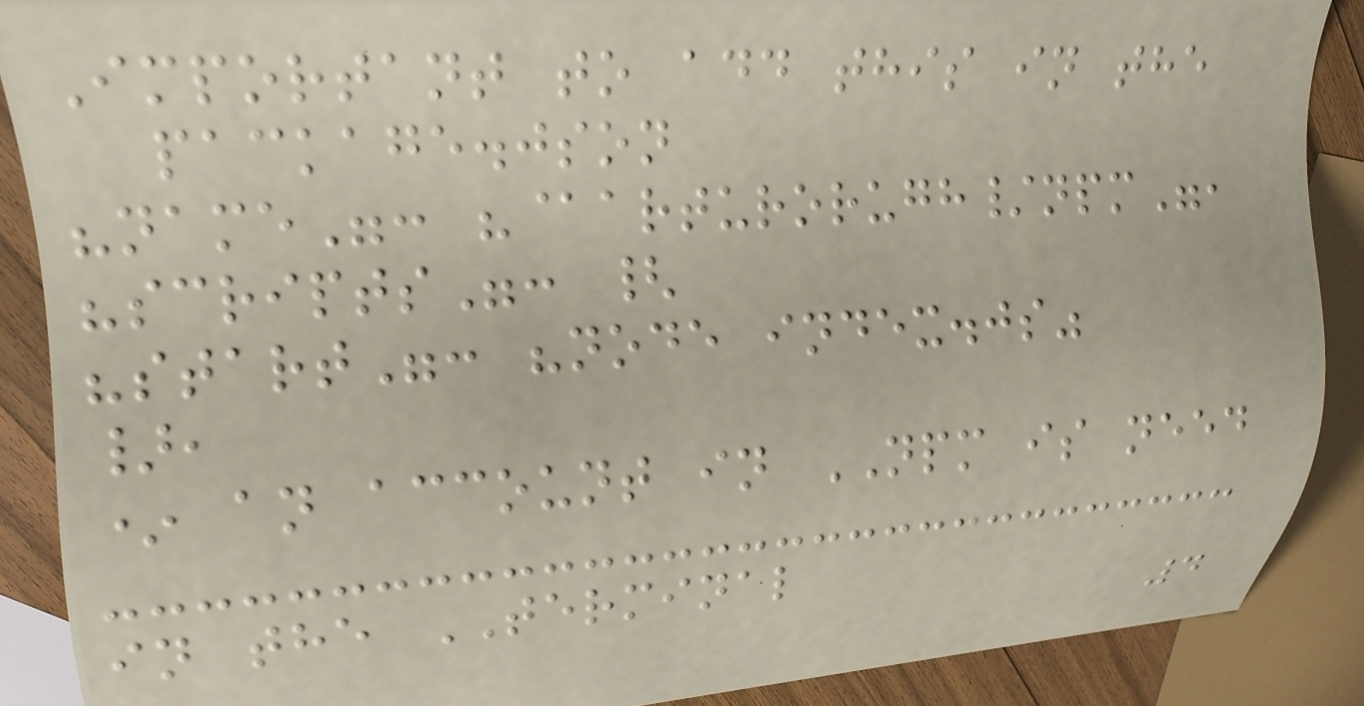Important to add this in the
package.json
"name": "@arturorugh/npm",
"scripts": {
"start": "node index.js"
},
* an account in NPM is need
in the TERMINAL
4
